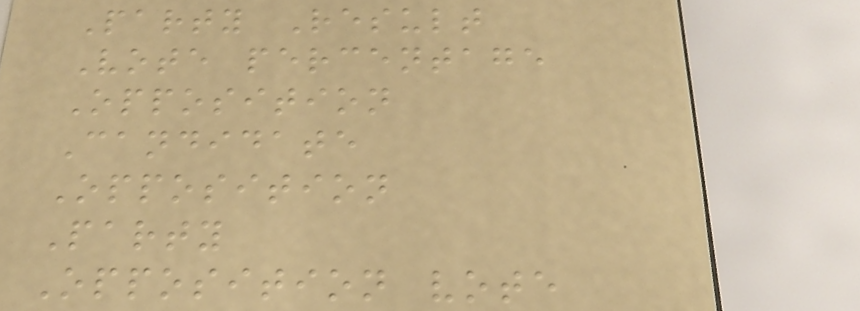Party Result
Vote percentage
Opposition
Candidate
Opposition
Party
Opposition vote
